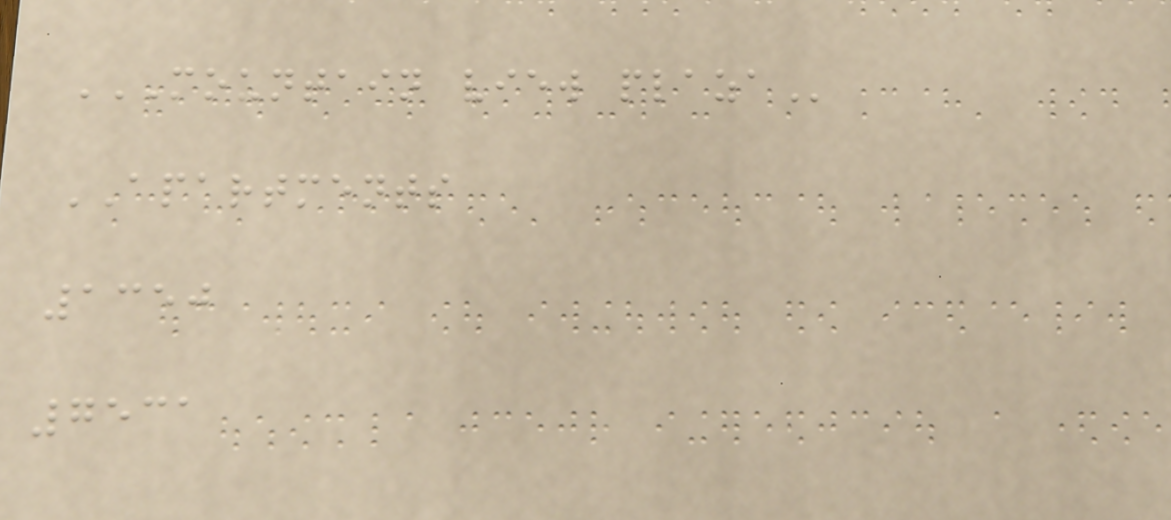MOUNTAIN VIEW PLAZA
APARTMENTS
1350
7531
